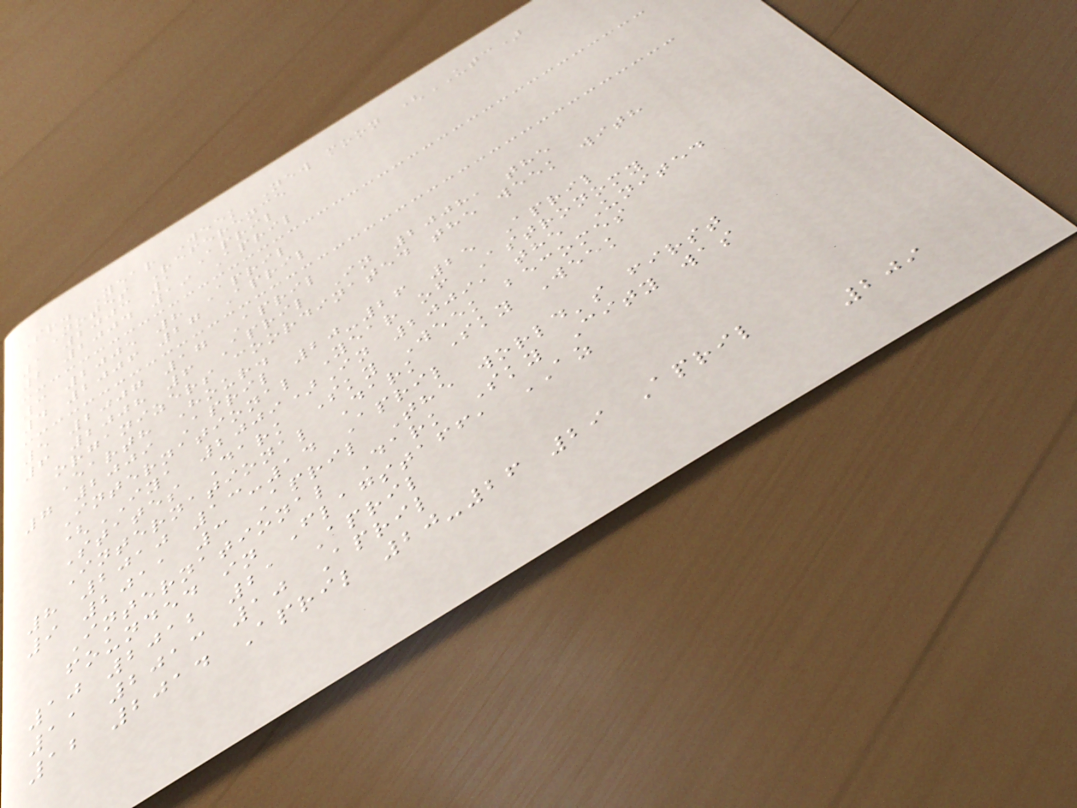Sr. Year Week New moon (UTC)
Notes Reference
1 2003 1 April
2 2004 19 April
3 2005 8 April
4 2006 27 April
5 2007 17 April
6 2008 6 April In 2008, the
organizers coordinated the week with
Earth Hour.
7 2009 April 20-26 25 April
International Year of Astronomy
(IYA 2009)In 2009, the United
States Dark Sky Week becomes
International Dark Sky Week
8 2010 13-14 April
9 2011 3 April The world's first
International Dark Sky City was
founded in Flagstaff, AZ
10 2012 21 April
11 2013 10 April
12 2014 April 20-26 29 April
209
